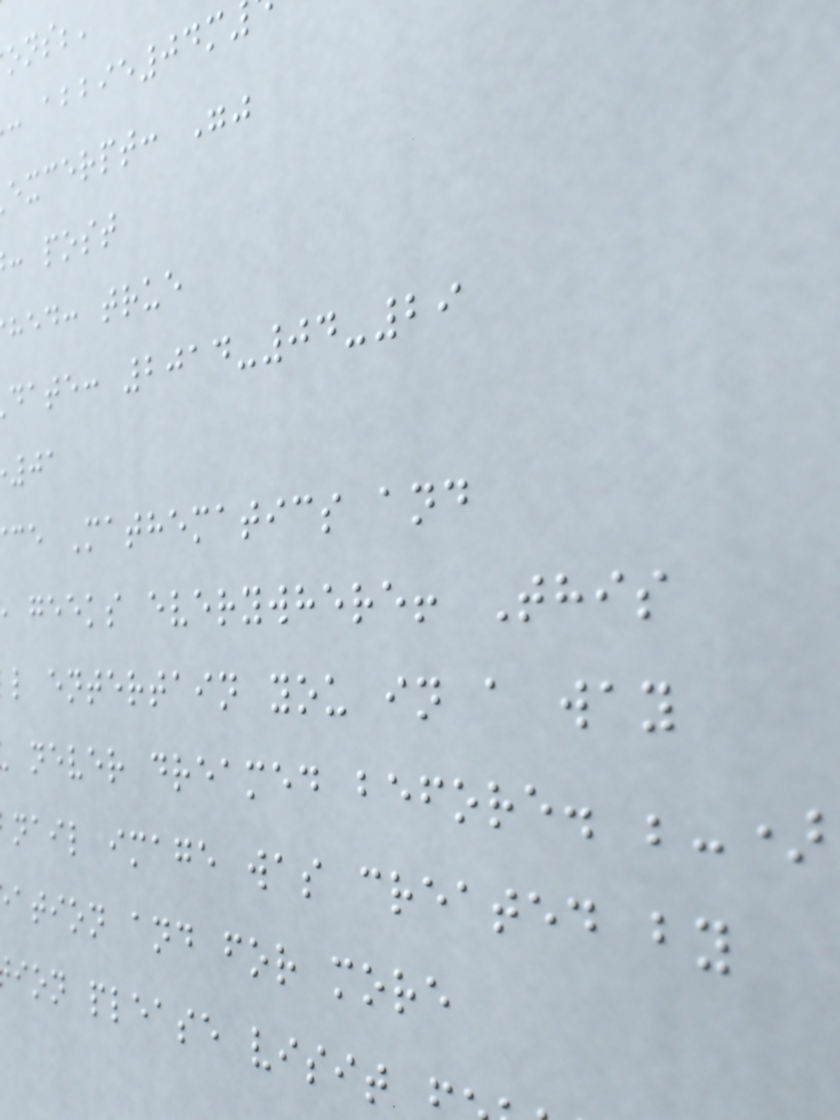ons;'
: abbie04m
excerpt: ""
: post
hed: true
date: 2014-04-29
ce Mathematics and
geeks everywhere! This
l entertain you in a way
never dreamed before. ;-)
nail image was created by
ation and for more
ion please visit
